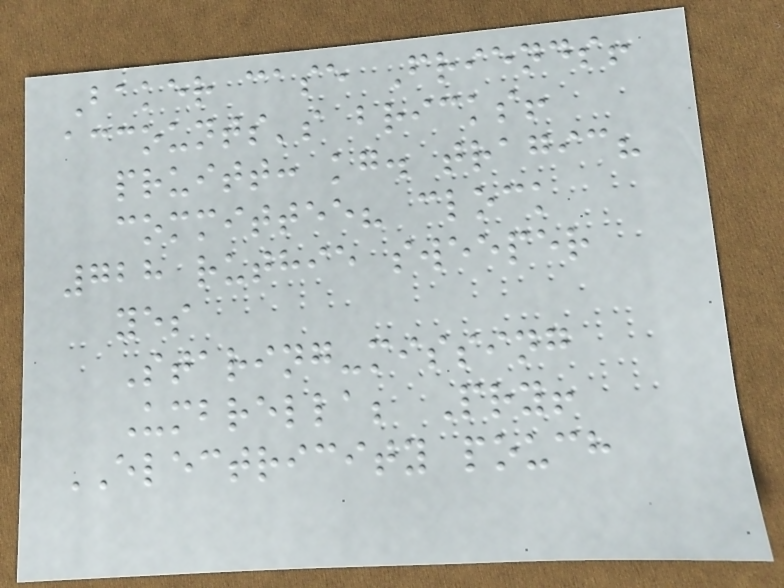Baker case Friends!
accounts's bricks!
pruitt: kg. tragic?
committee? clock
728 ruthie sweeper
yes
Staring-missing
Umbrella; Pry!
ELECTRICITY pouch
